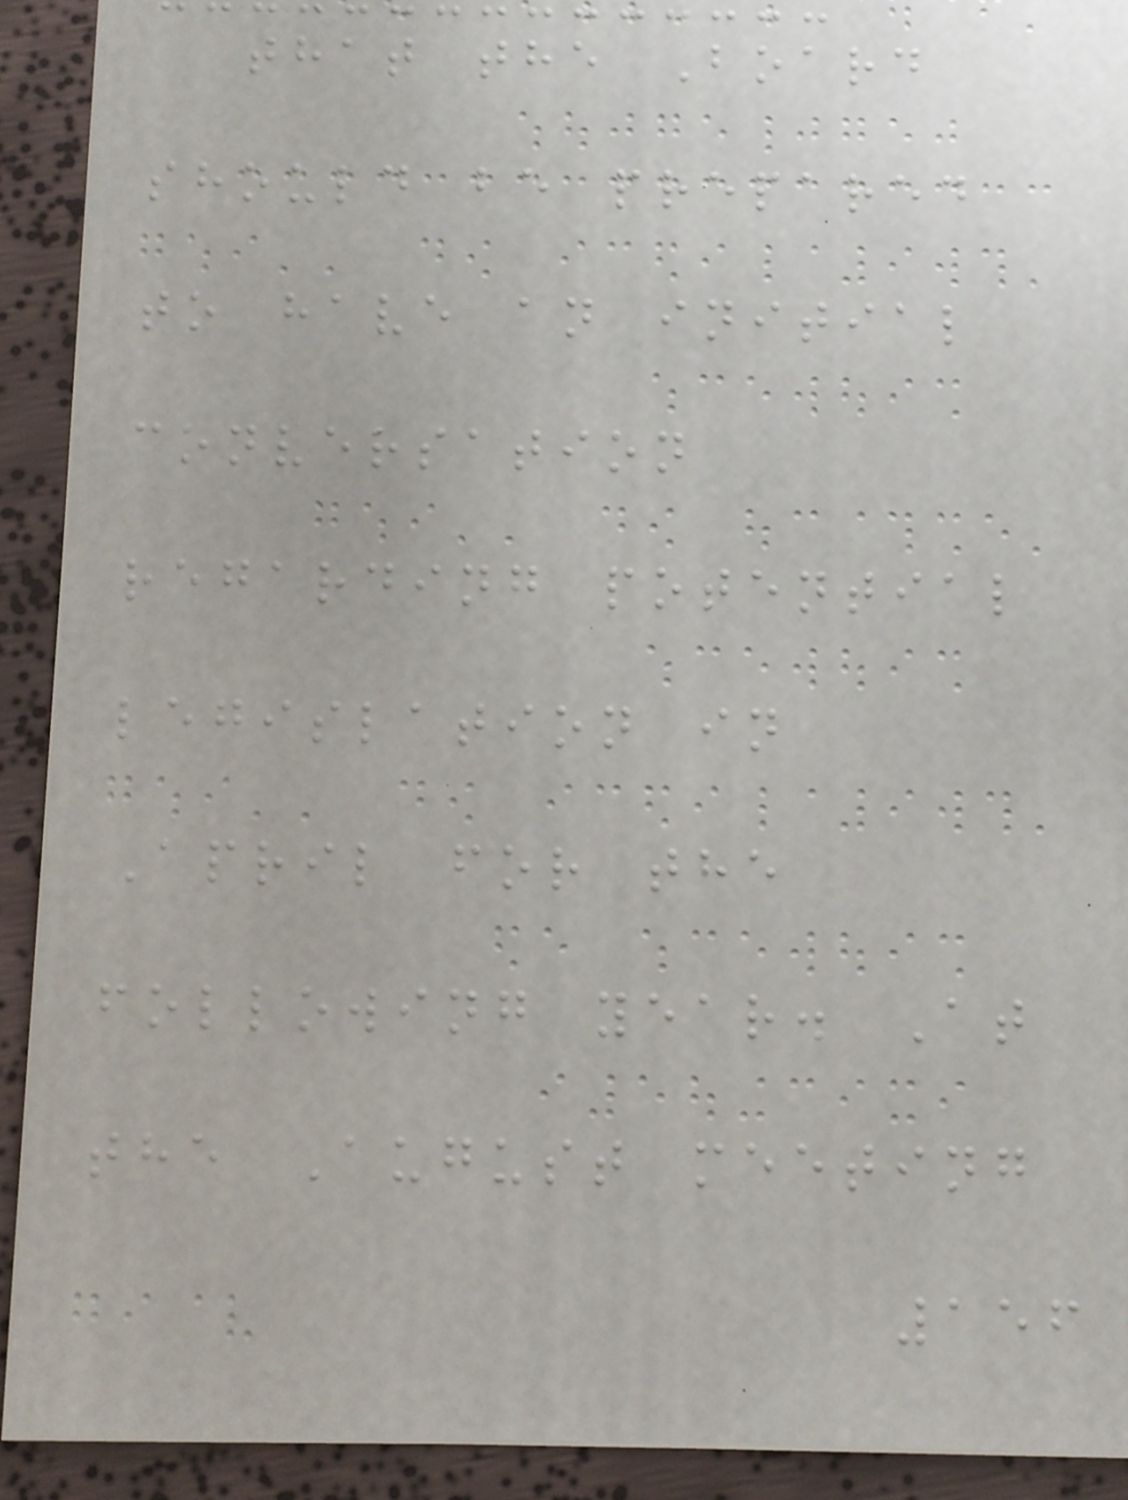that the Board
should be prepared
to have an initial
conversation
regarding potential
legislation in
April for the
following year. At
the August meeting
156
